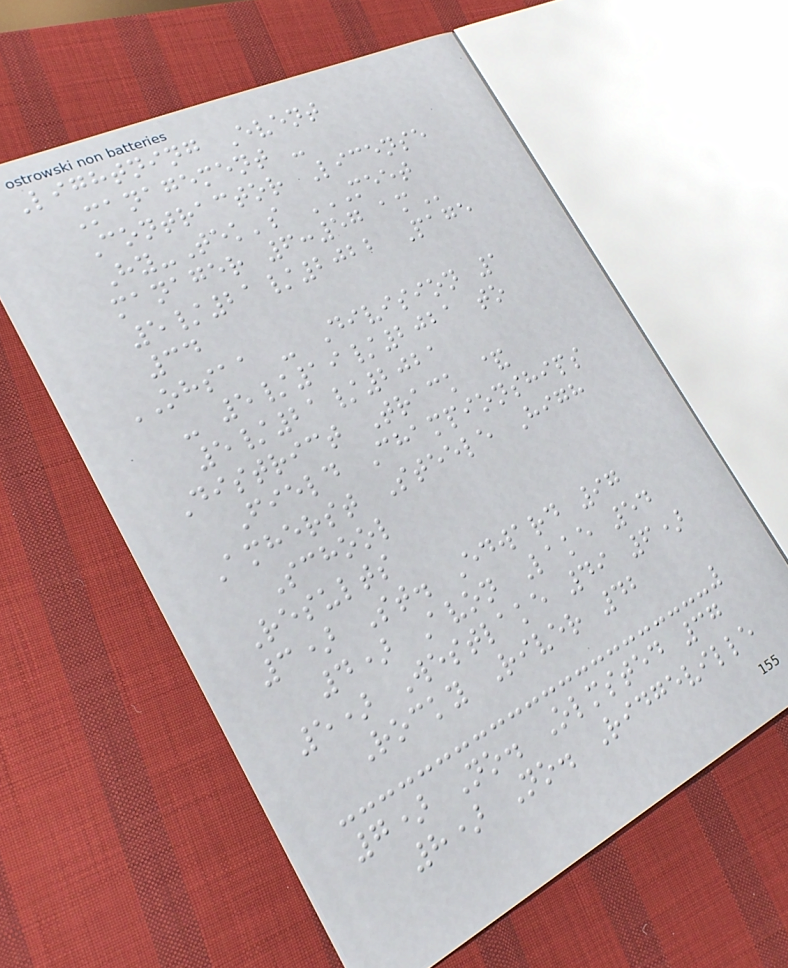Lightning Event
Management -
Contractor License
Hy-Tek's MEET
MANAGER 6:57 AM
5/21/2022 Page
34
OHSAA - Division 1
- 5/19/2021 to
5/21/2021
District Track &
Field Championships
Amherst Steele High
School
Results
3) St. Edward 97
4) Avon Lake 54
5) Westlake 49 6)
Rocky River 42
7) No. Olmsted 37
8) No. Ridgeville
